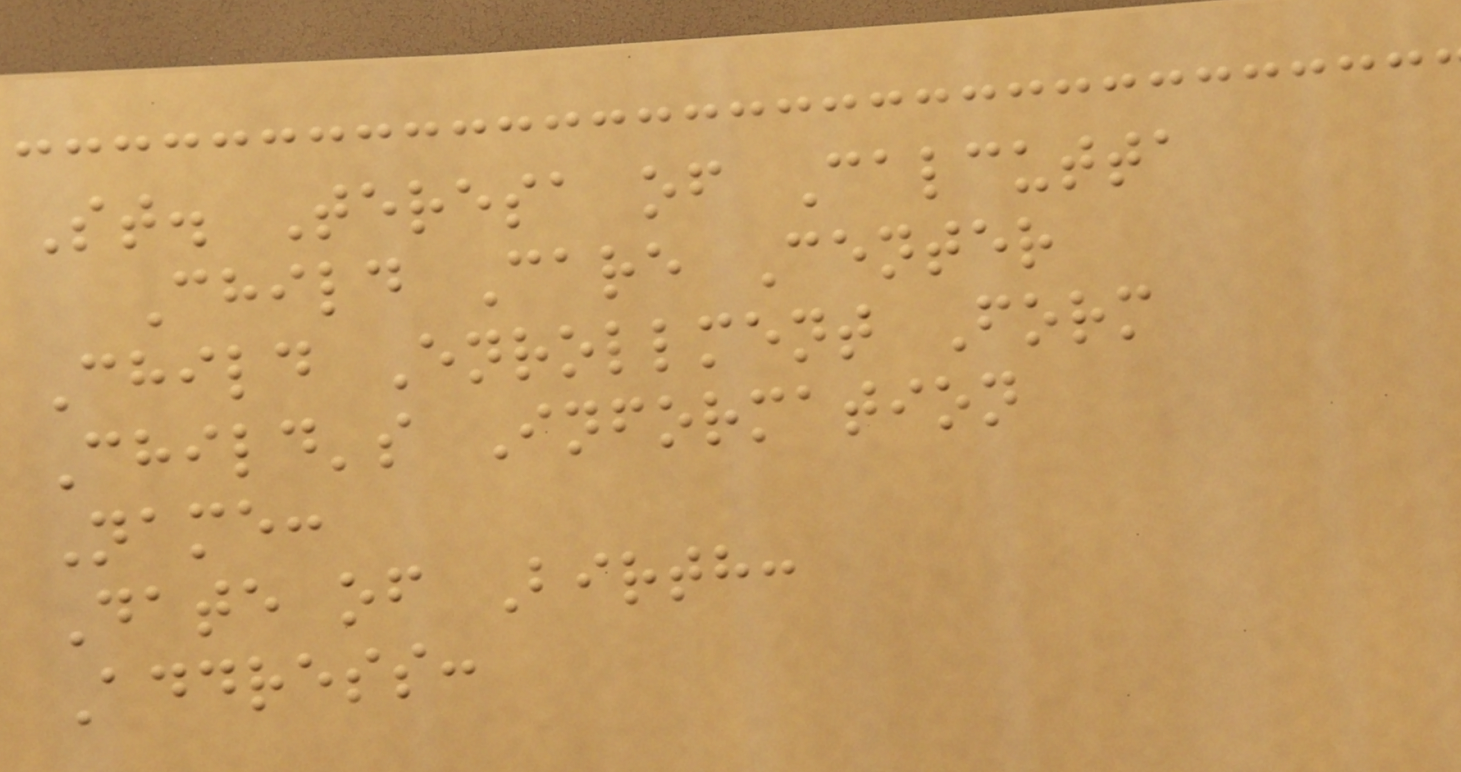St. Teresa of Calcutta
Child Care Center
Child Enrollment Form
Child's Information
Name:
Date of Birth:
Address:
